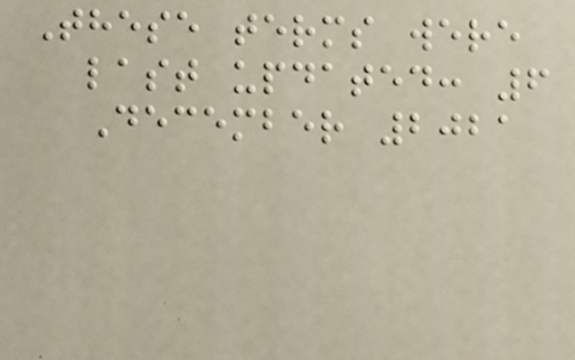These terms were
last updated: 6
December 2021
